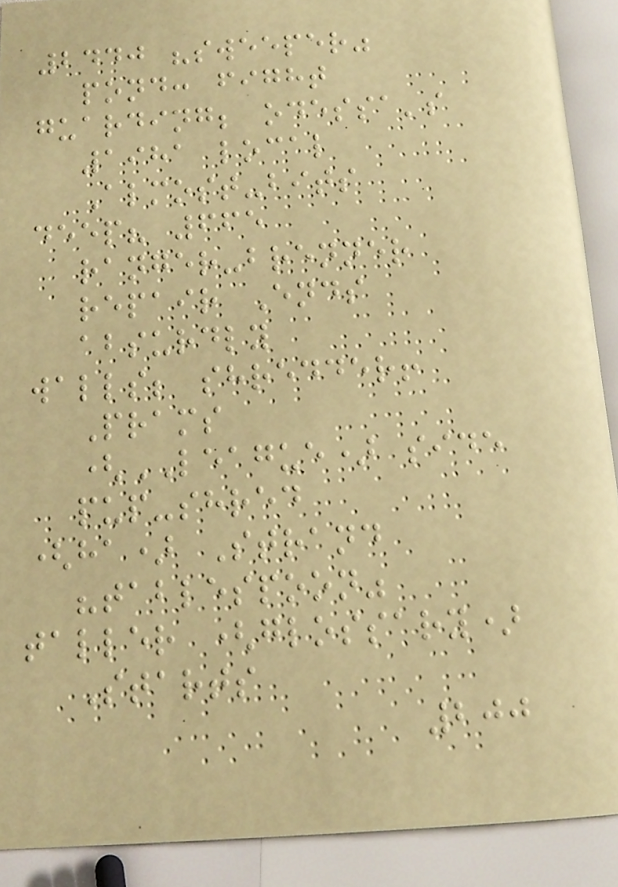2440 "sweeper"
pond: fight
guarding; odessa's
1981 local
Almost-bits
deep? 665
ranger-brenner
repair Ends
absurdly
walls; shredder!
Prams
(LEAGUE) side
pup-shred
(ha) Strand
"tablespoon"
taller (glossary)
Starts
200
